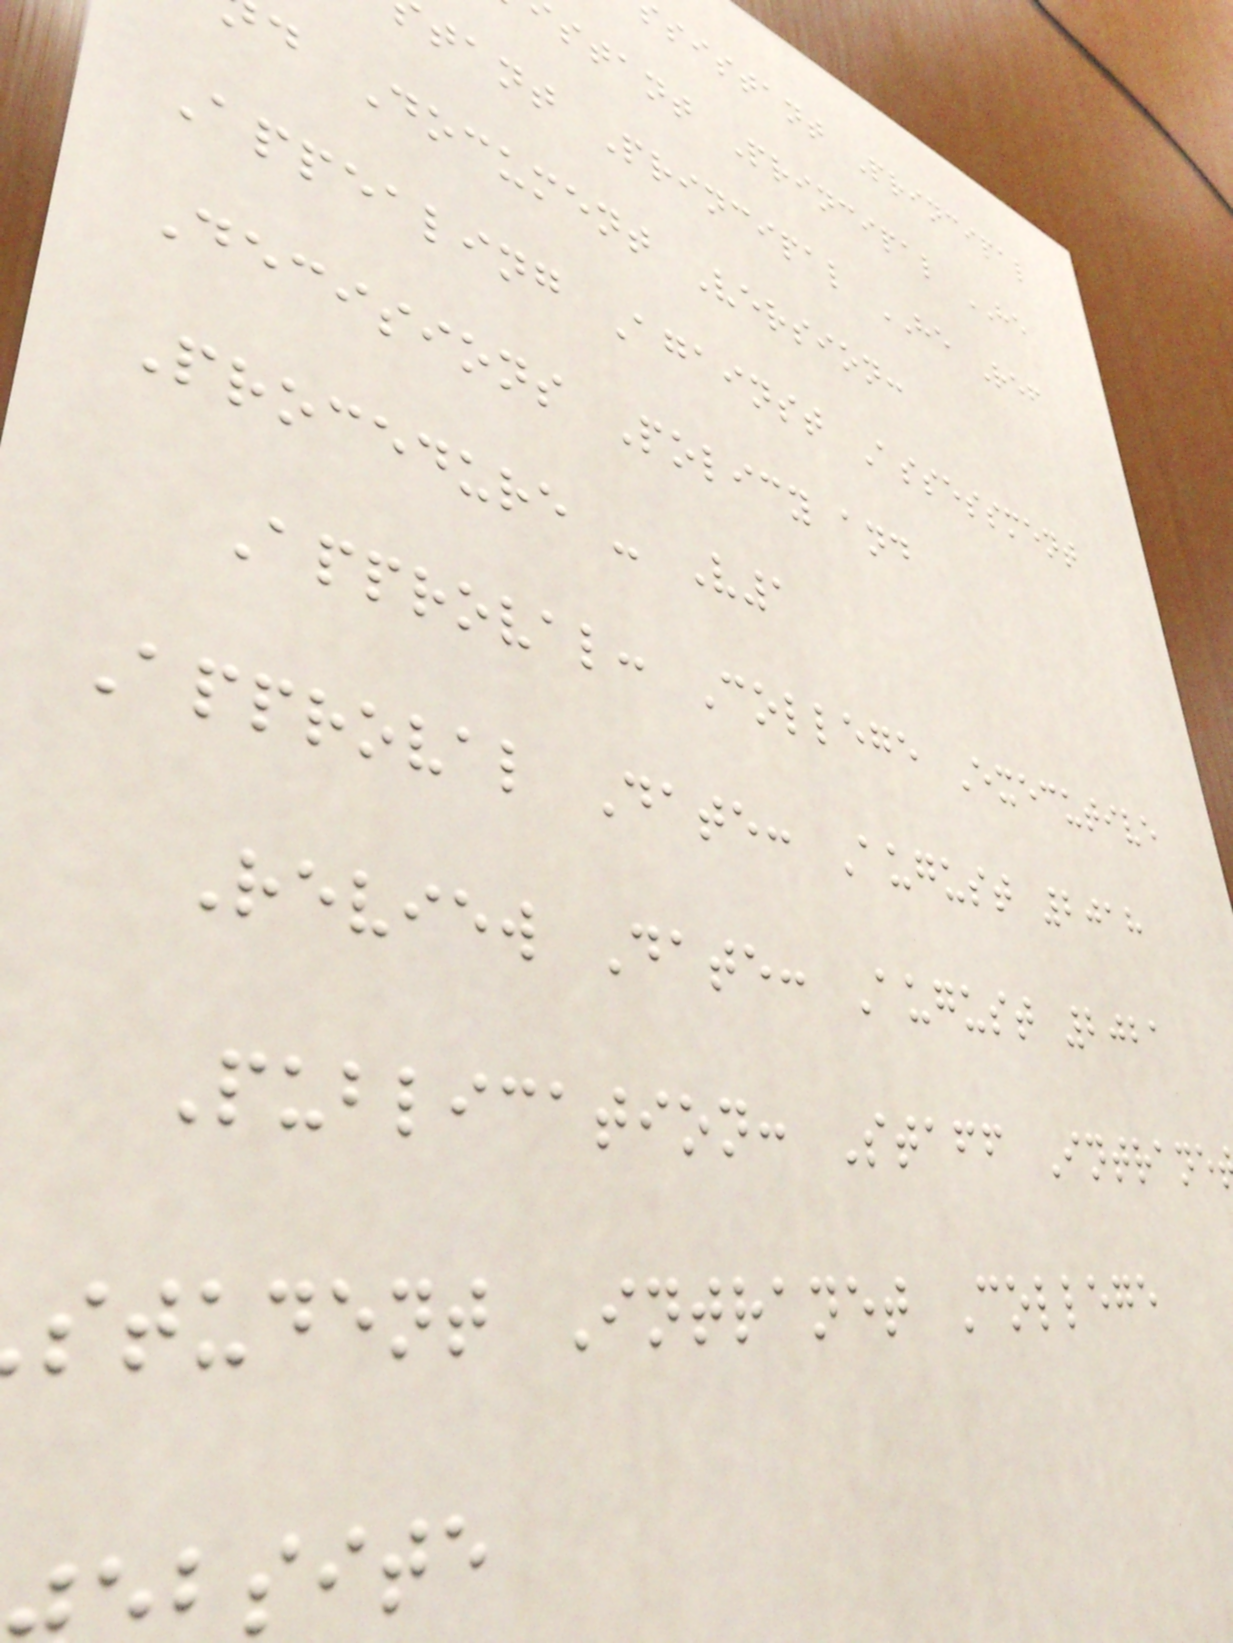sistant Principal
stant Principal HE
tant Principal HE Ref
d Document Version:
Appealing Against Assessment
Decisions Policy and
Procedure - V1
Approval: College Executive
Approval Date: August 2018
Review Date: August 2021
Publication: Staff Intrane
student Intranet College
site
